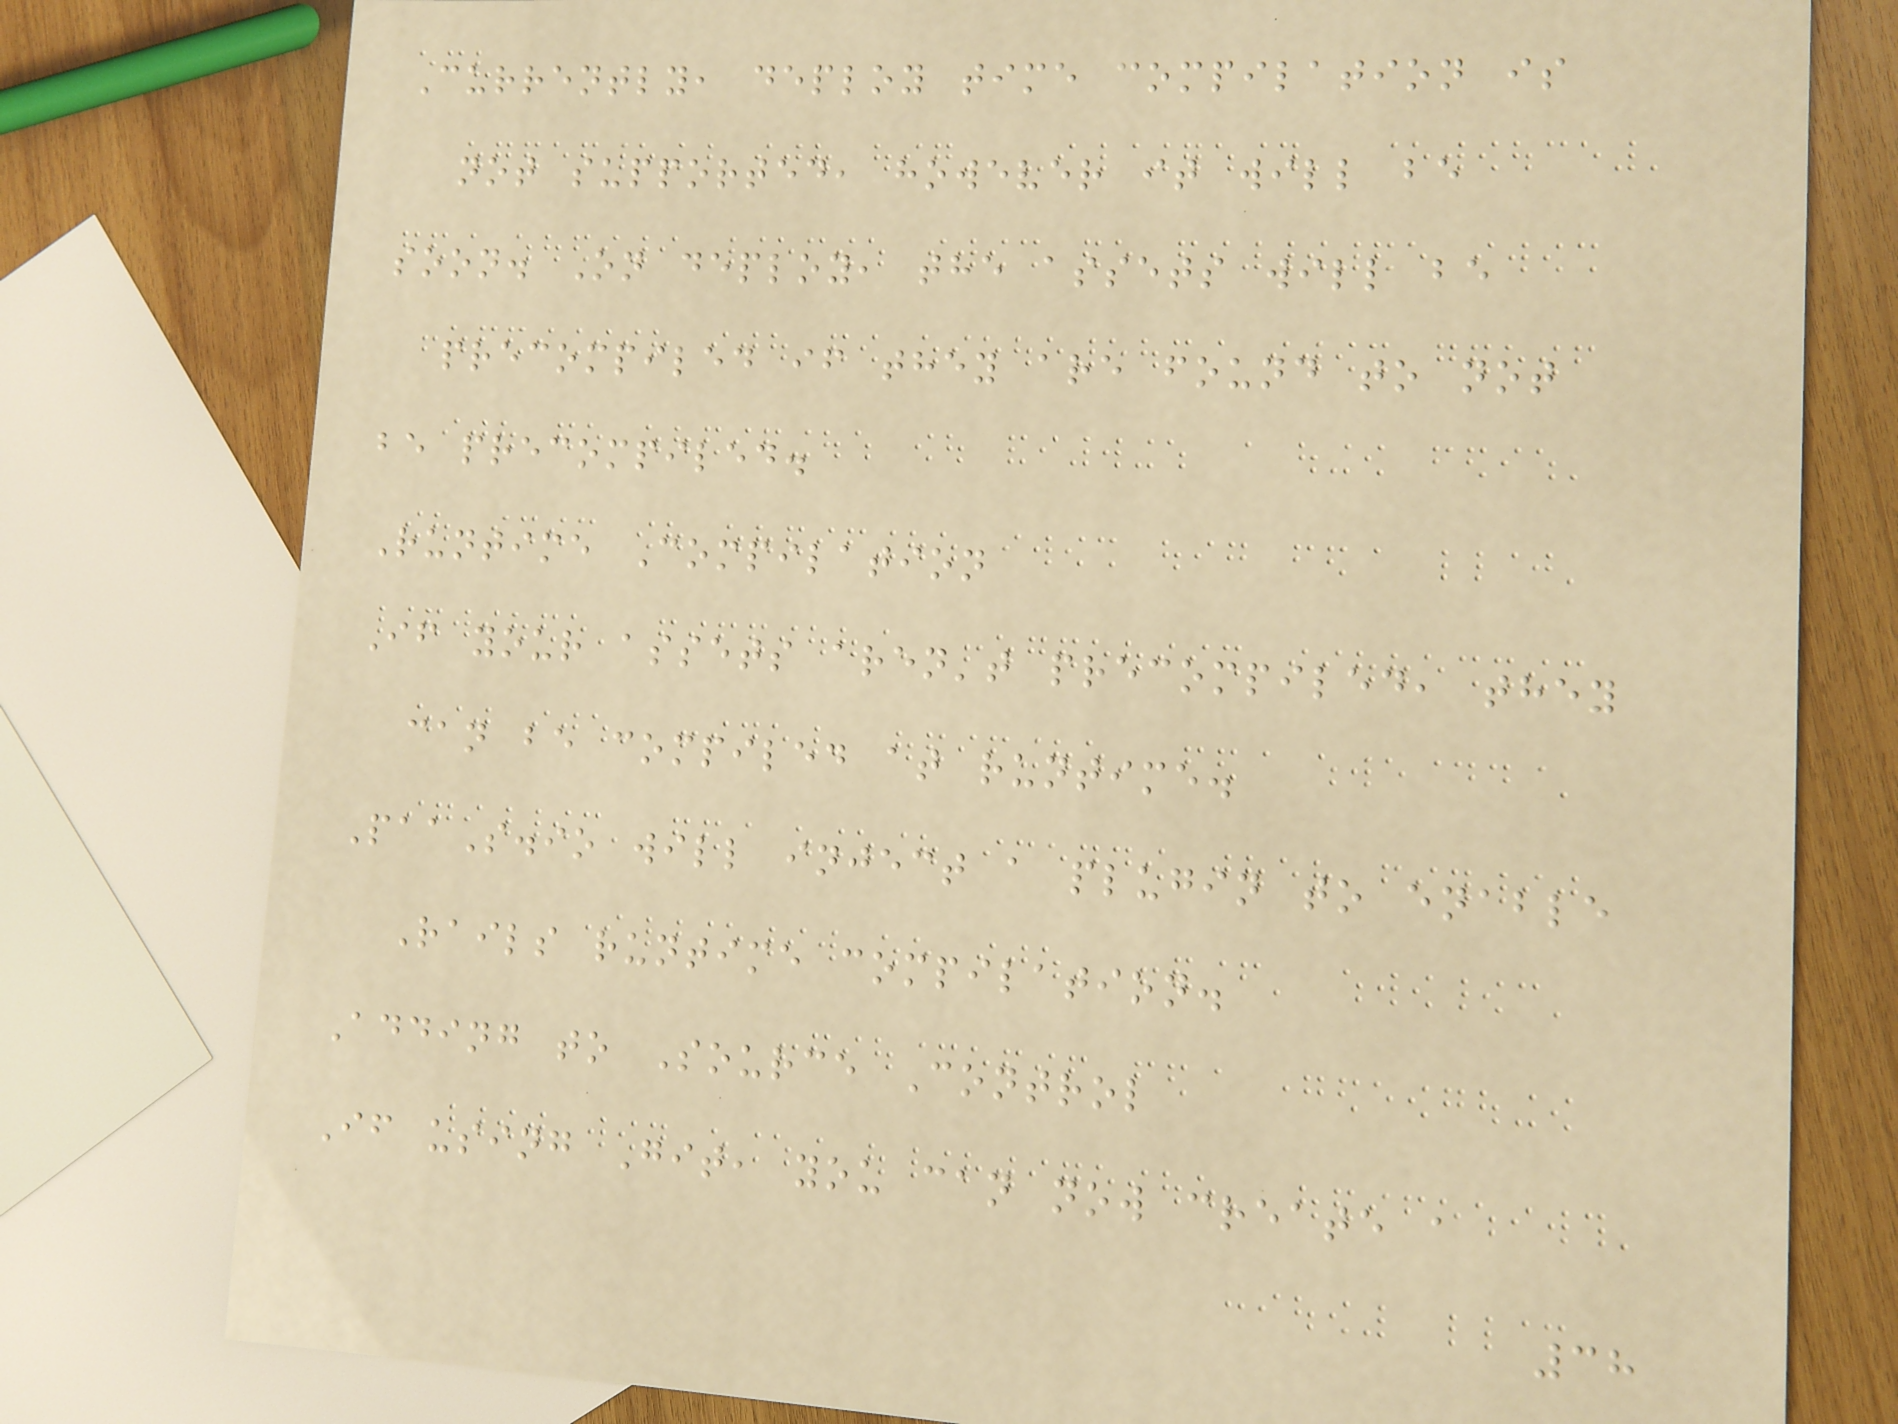Currently, deploy time compilation is
not supported, however it will be
soon. On deploy, the assets will be
precompiled if they are found to not
be precompiled.
Runtime Compilation
If your assets aren't precompiled, they
can be compiled at runtime.
PaaS.io will inject a plugin to enable
Rails runtime compilation.
Adding to Source Control
If using Git, you can now create a
38
